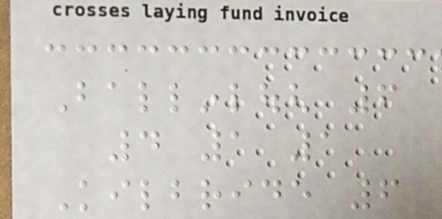Ballinlough 6
4 1 1
Kilbride 6
